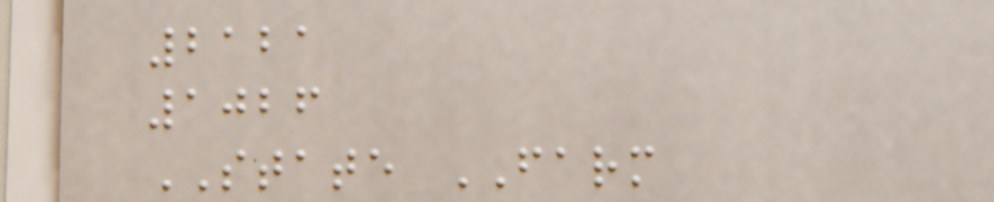2121
1026
STATE FARM
